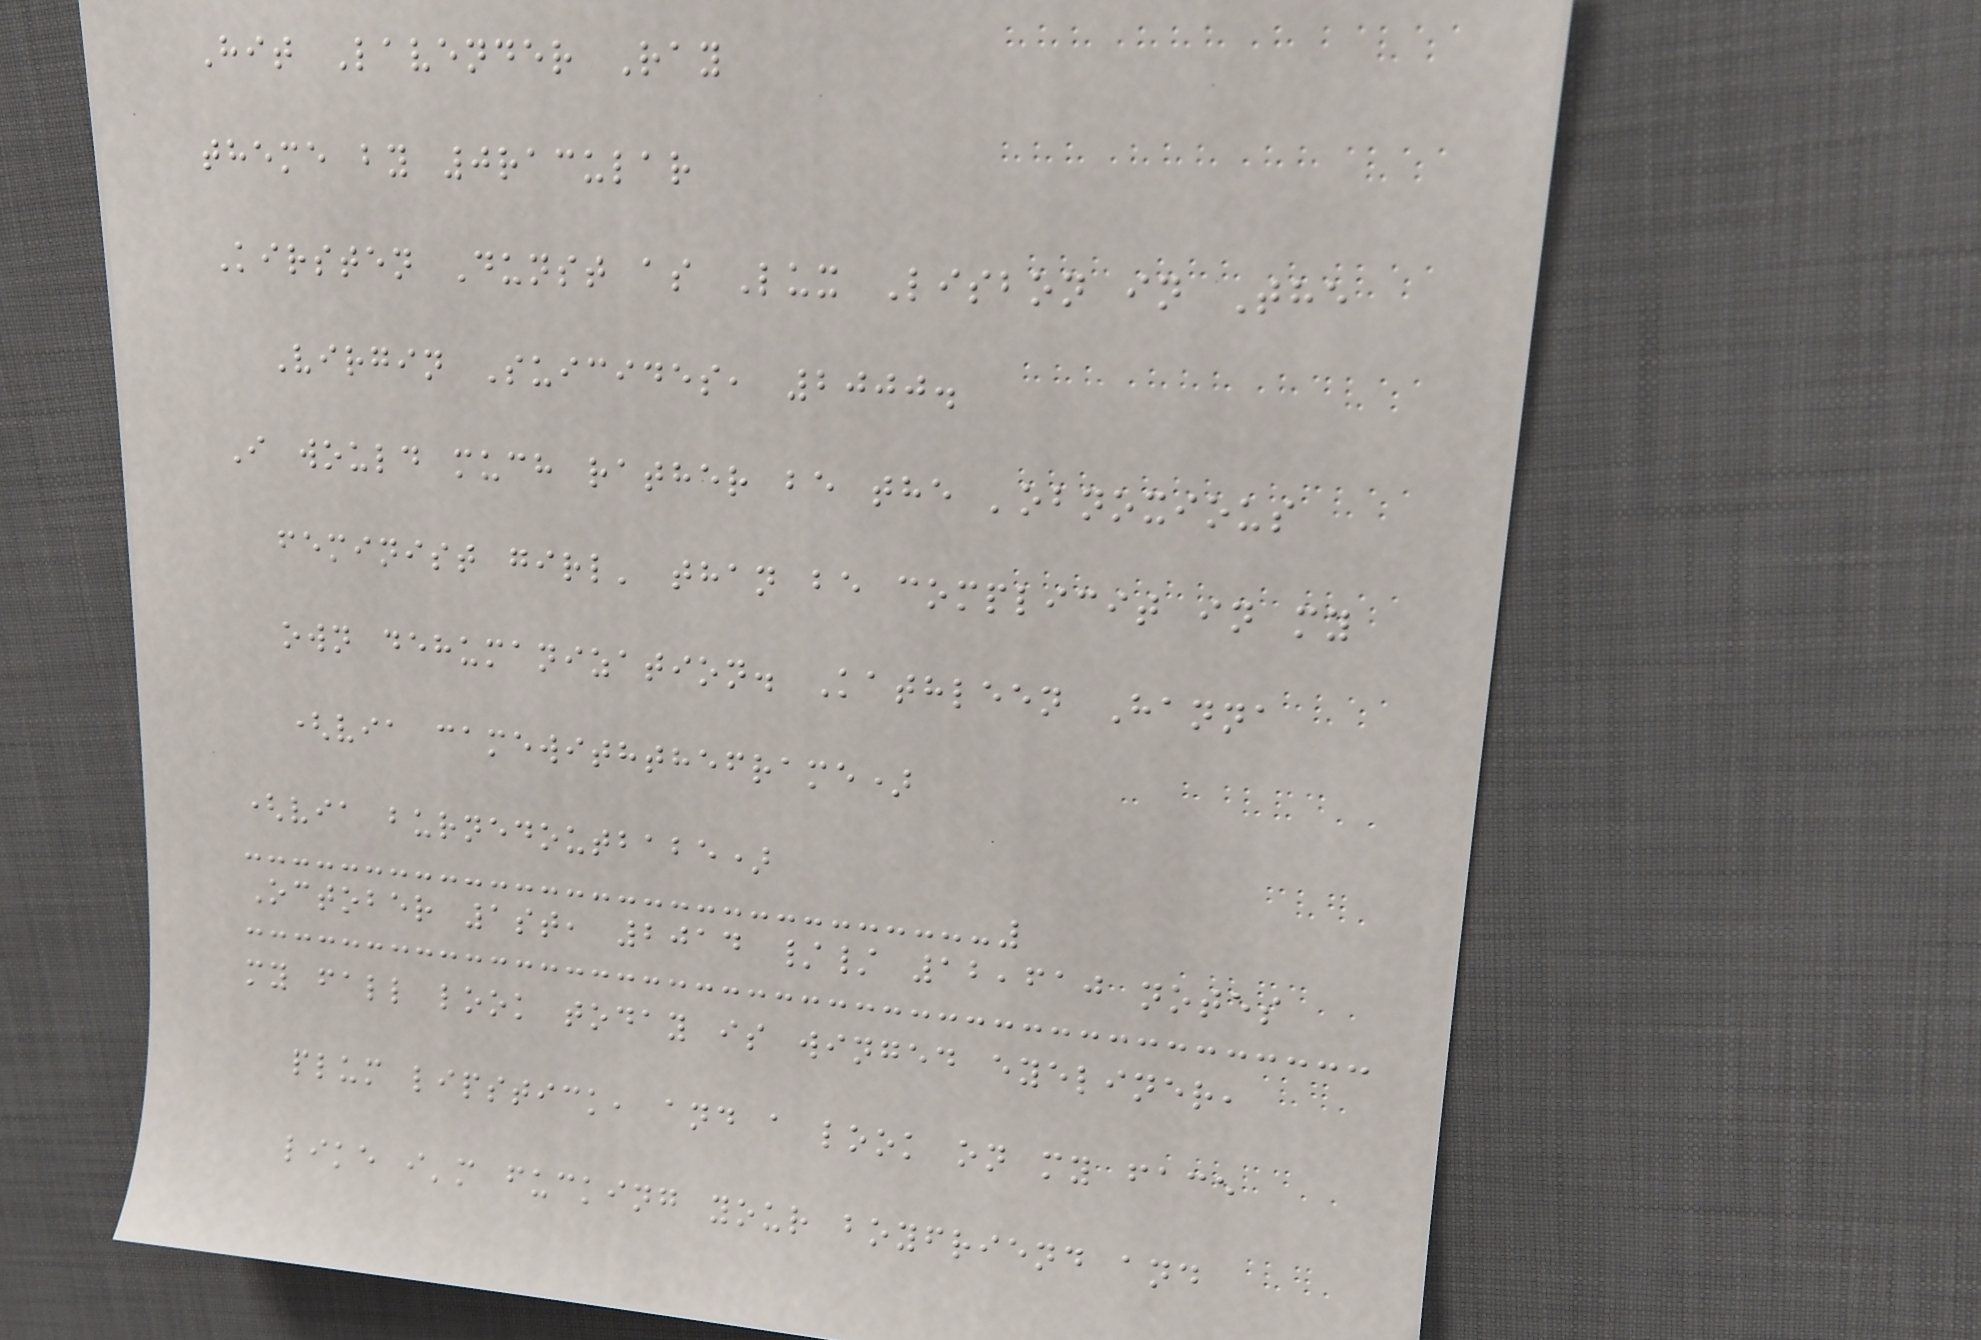Hit Lavender Ray
theme by 0racular
Kirsten Dunst as Lux Lisbon in The
Virgin Suicides, 2000.
I would much rather be the 'obnoxious
feminist girl' than be complicit in my
own dehumanization. Kathleen Hanna
(via camewiththeframe)
(via burnedoutbabe)
October 1st, 2014 // 12,610 notes
my fall look today is winged eyeliner,
plum lipstick, and a look on my face
like i'm fucking your boyfriend and
